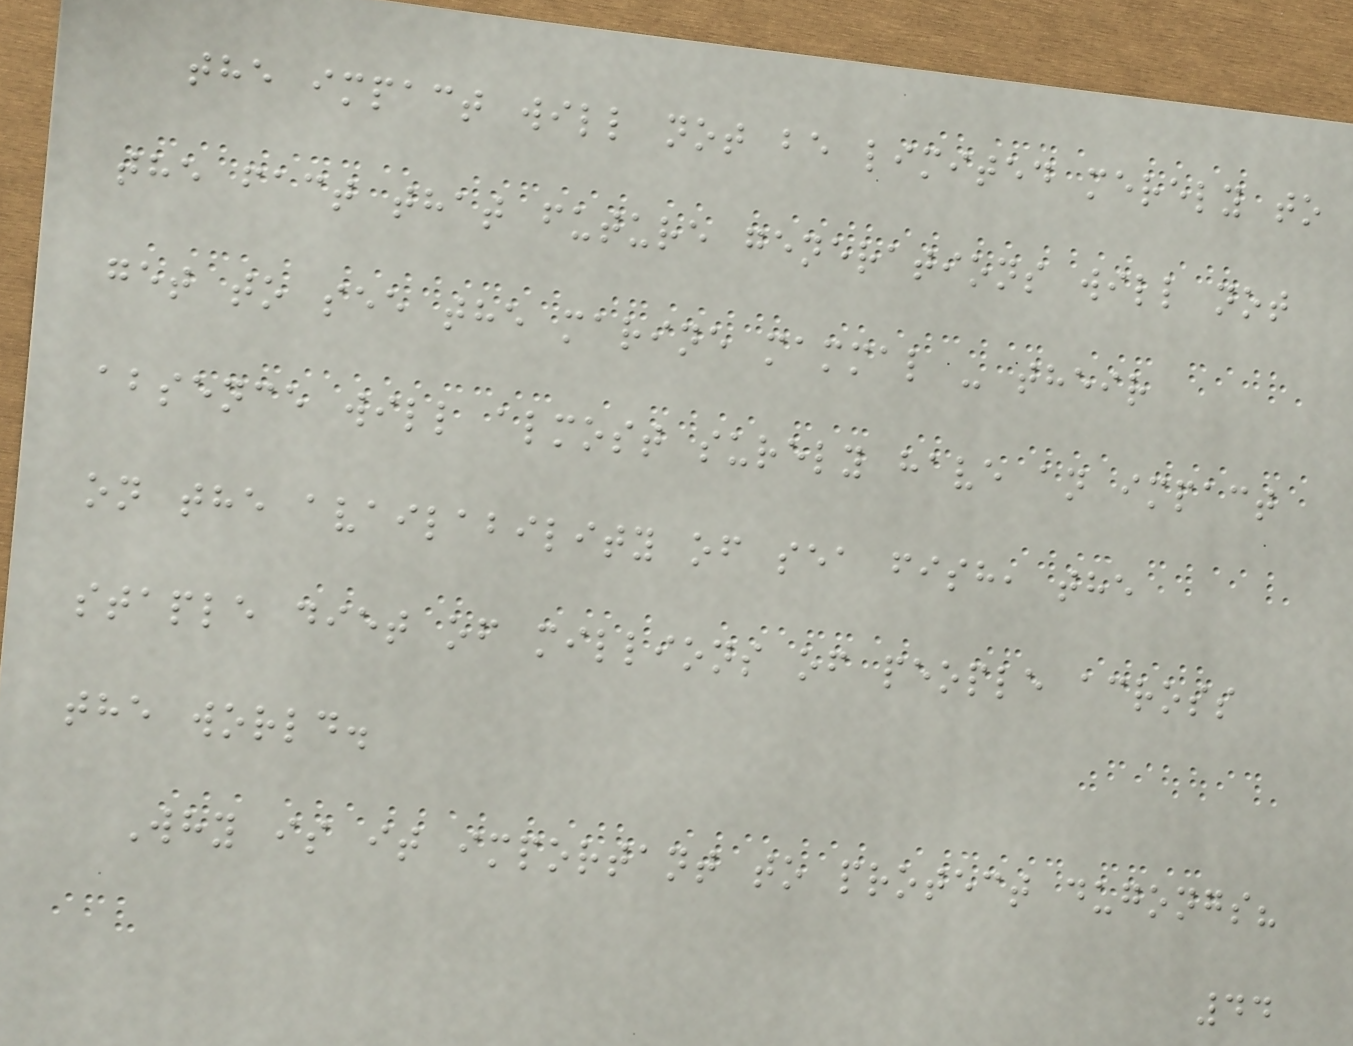the impact will not be limited merely to
the fact that future generations will not
get to see the marine mammal - their
absence will almost surely have an impact
on the availability of sea fish, the
staple diet of millions of people across
the world.
Why is it important to protect dugongs?
44
